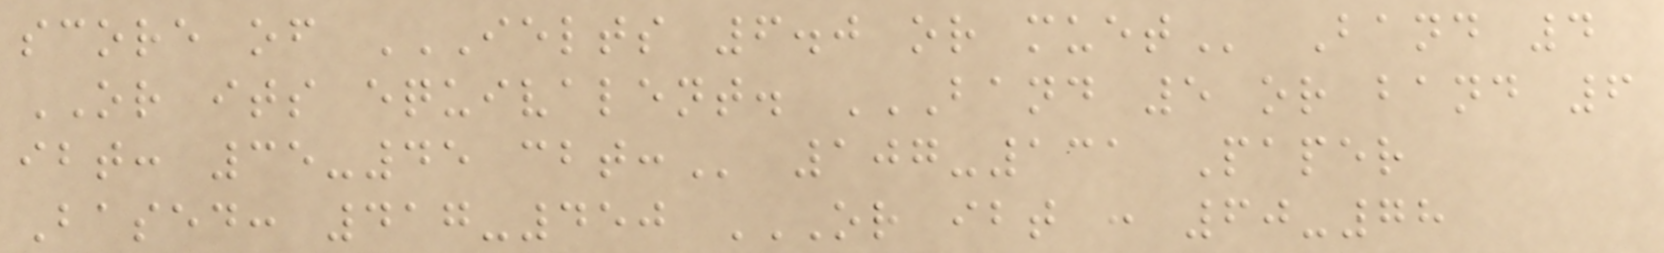score of IELTS 6.0 OR MUET Band 4
OR its equivalent. BAND 5 OR BAND 6
IBT: 35-45 CBT: 107-131 Paper
Based: 417-450 OR IBT : 60-78
